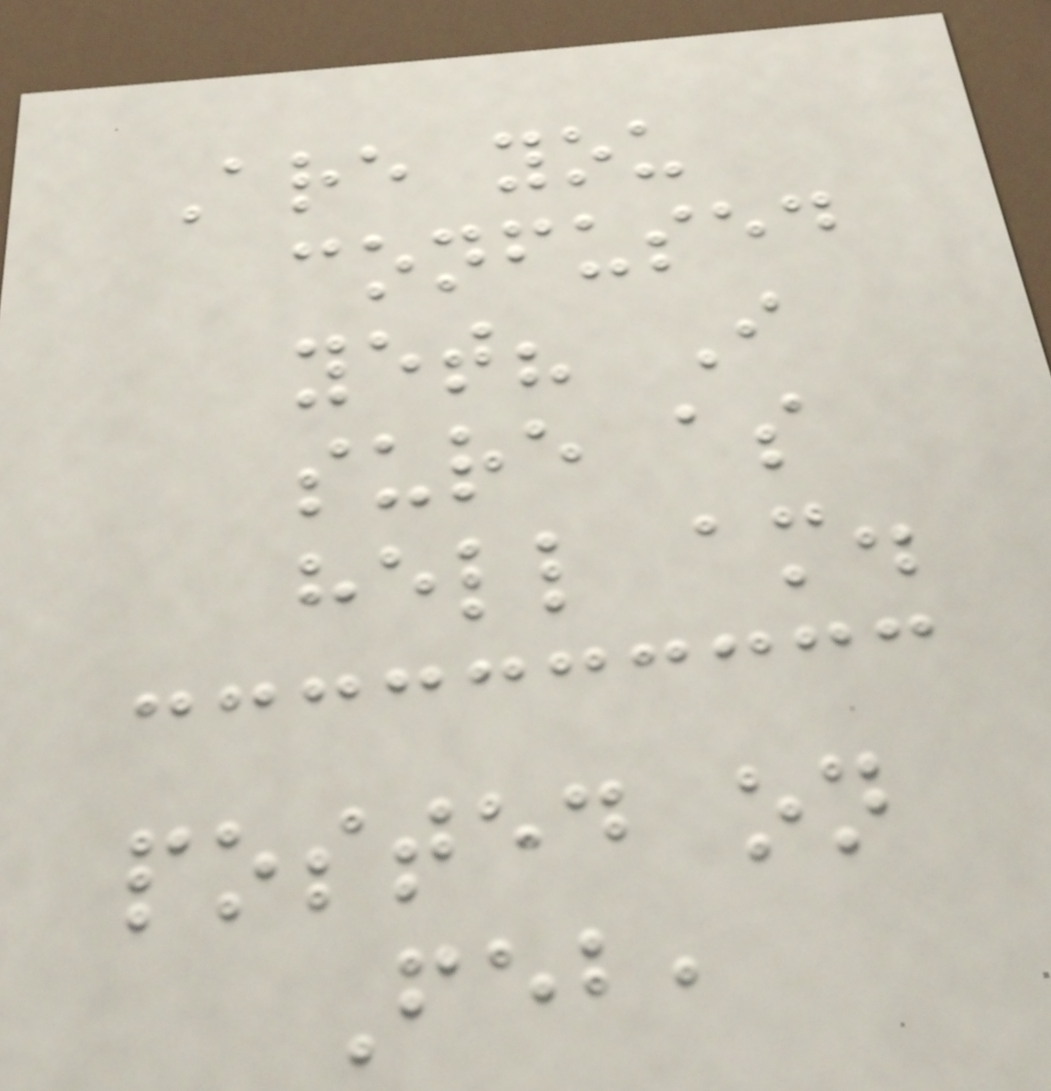Are you
confused
yet? I
sure as
hell am.
posted on
Feb,
